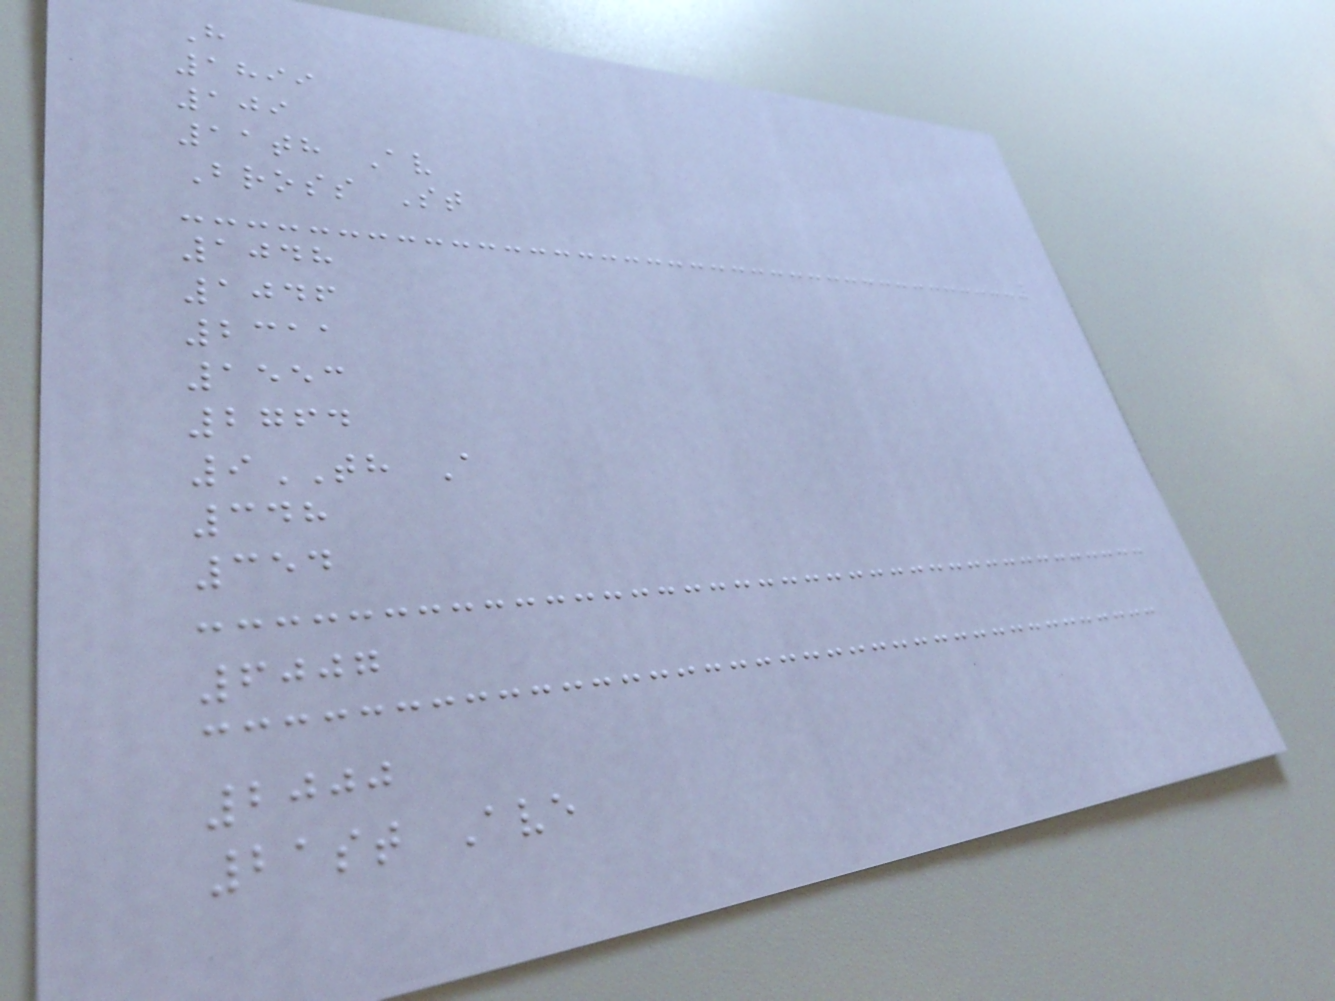H
1899
109
11th Av
Bross St
1048
1046
2311
1553
2764
9TH A
348
354
6007
2000
21st Ave
